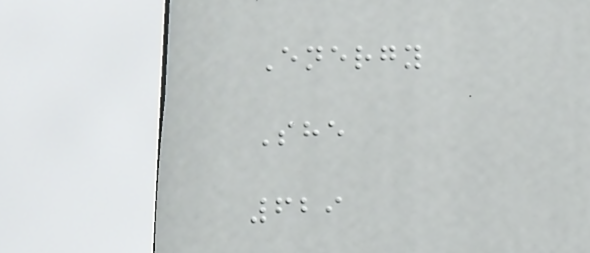Energy
She
629
